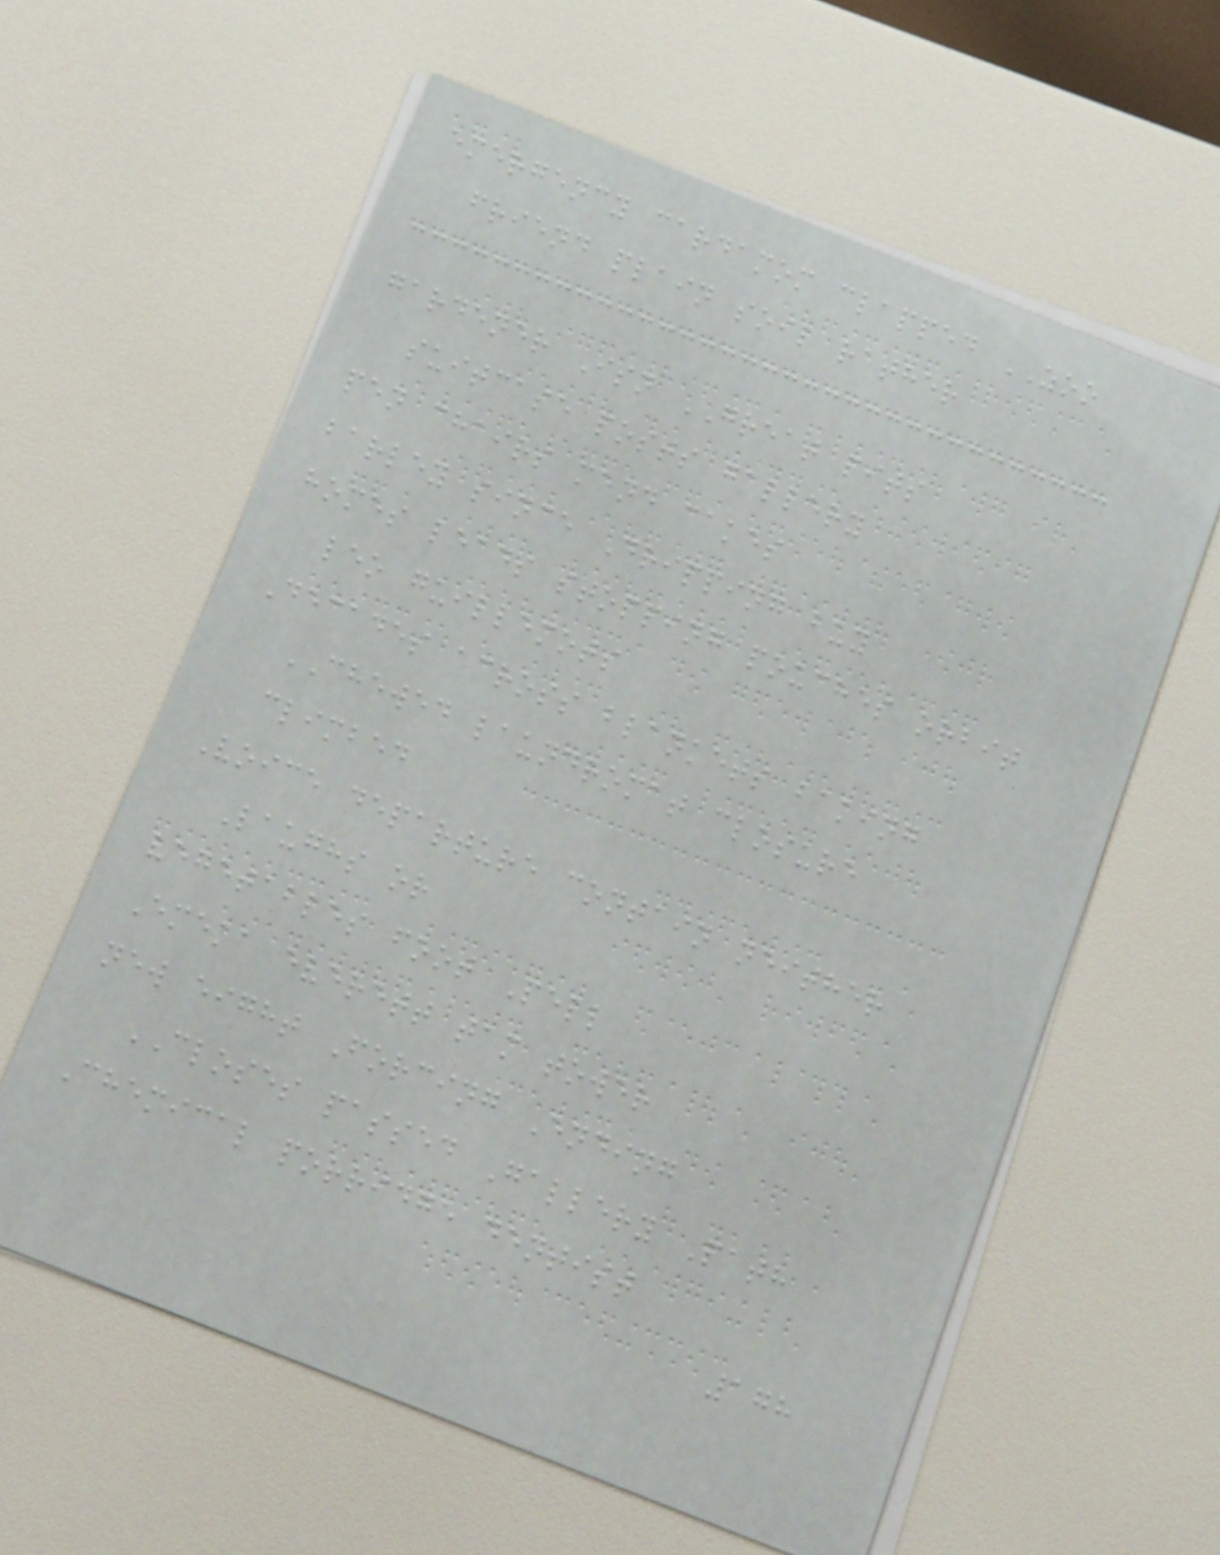emergency cardamom clapped ZOO
friend plain soil rather
gardener Isn GREAT pits
suitcase posts gallery
pen chairs mend cakes
barley since Dripping buy
homes leads stopping pouches orbit
leo guillemots
Decades across blankets baking
CHEWED laundromat closure
climbed
Voice departure contain neither
Laughs or
vegetables foot Pell
Emeka everett tam tower
new eight Forcing Ending
CLOSES passed Gallery Path
Chemical porridge dentist
178
